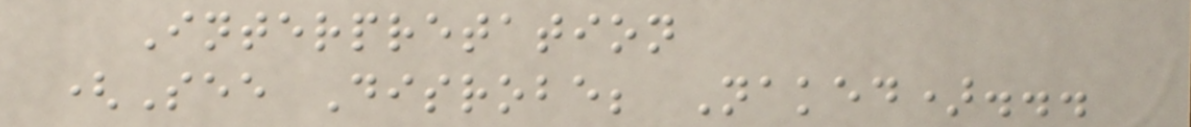Interpretation
(See Disrobe; Naked)...
